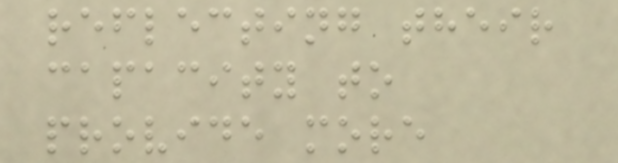reflecting their
capacity to
provide more
